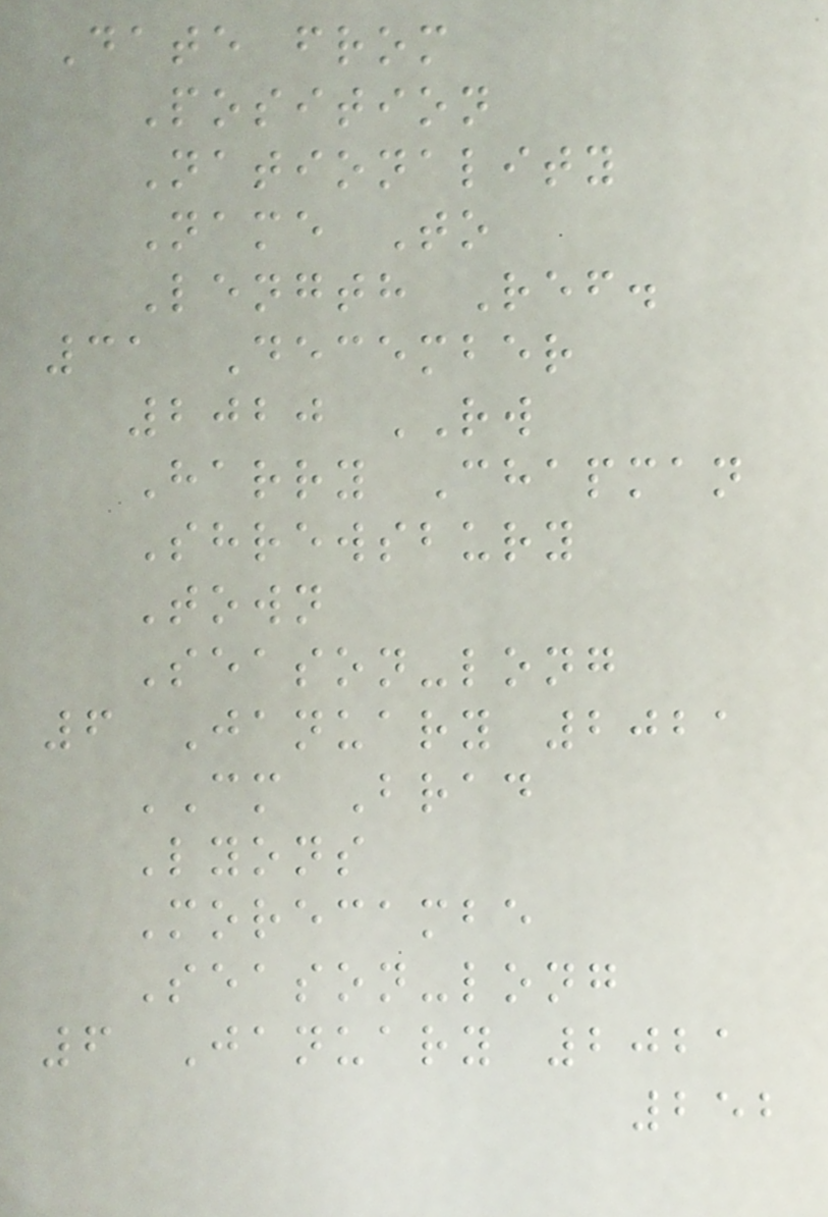Date from
Position
Nationality
Name To
Length Ref.
31 December
2020 RW
Harry Chapman
Shrewsbury
Town
Season-long
6 January 2021
CM Brad
Lyons
Morecambe
Season-long
6 January 2021
252
